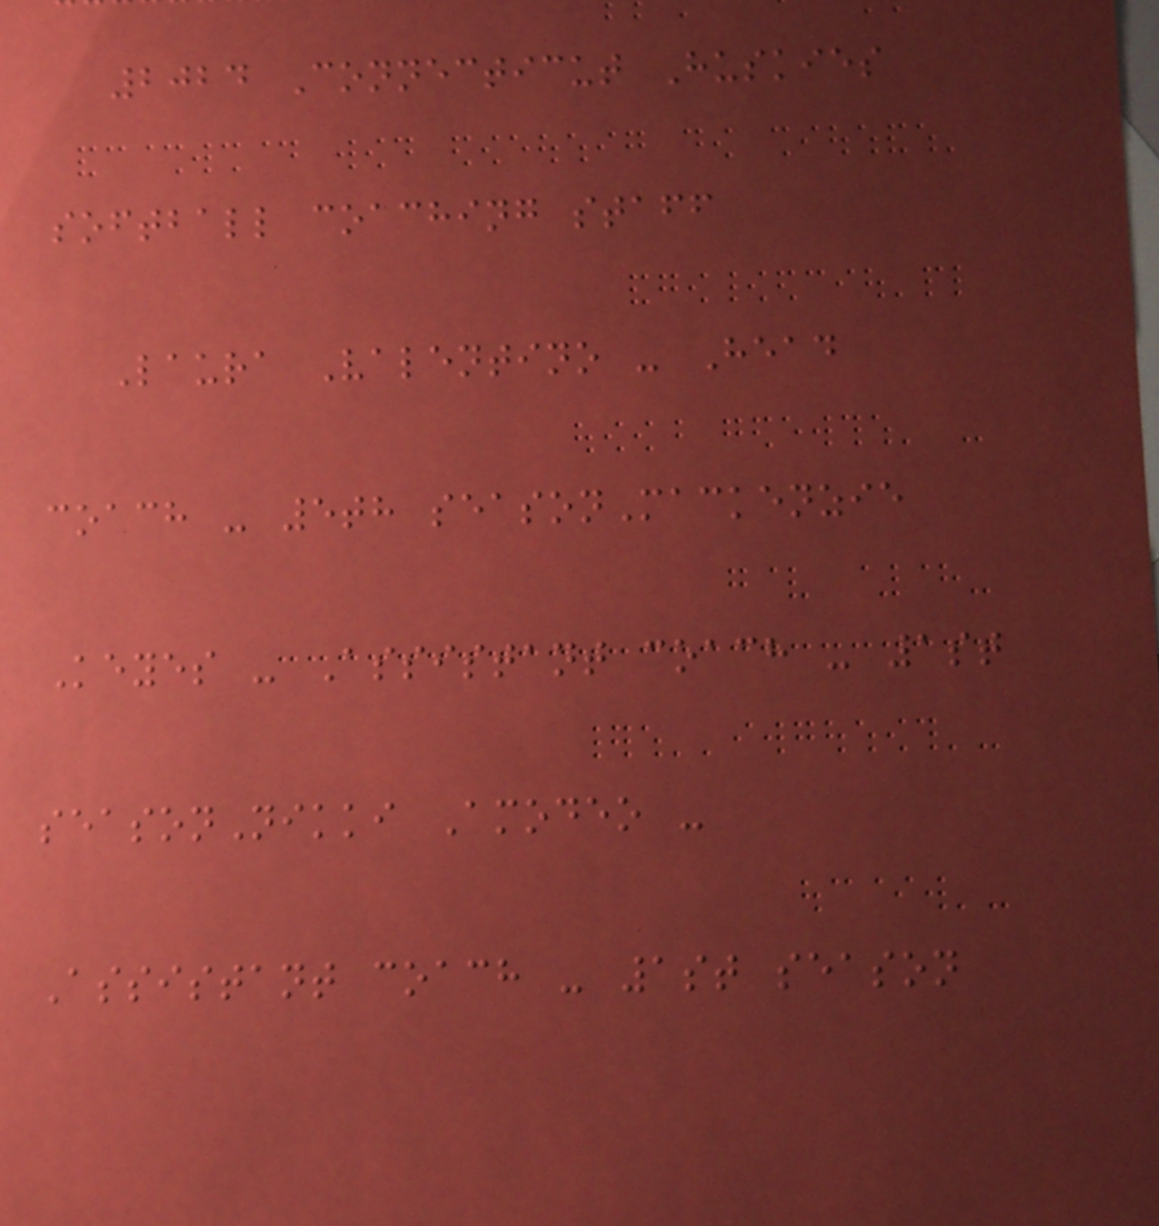2024 Connecticut Huskies
softball coaching staff
Laura Valentino - Head
coach - 5th seasonMackenzie
Keyes - Assistant coach - 1st
seasonNikki Amodeo -
Assistant coach - 1st season
